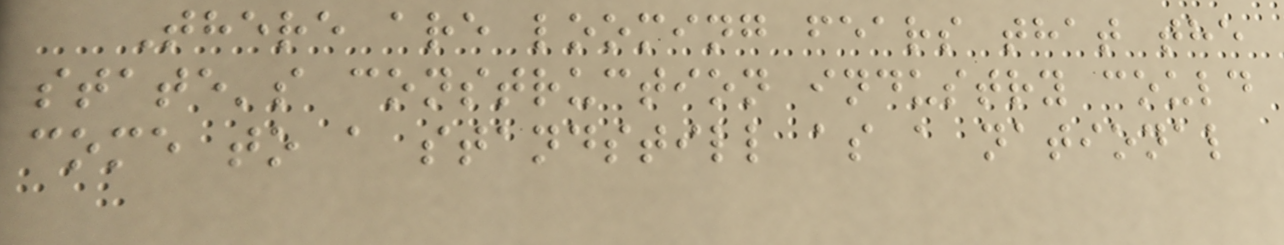There are looming fears that the
state's construction industry could
come to a standstill as a national
